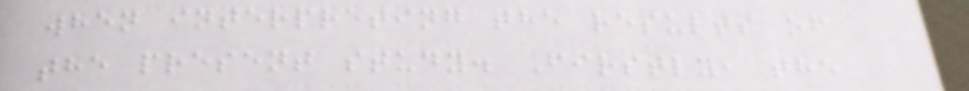when interpreting the results of
the present study. Firstly, the
